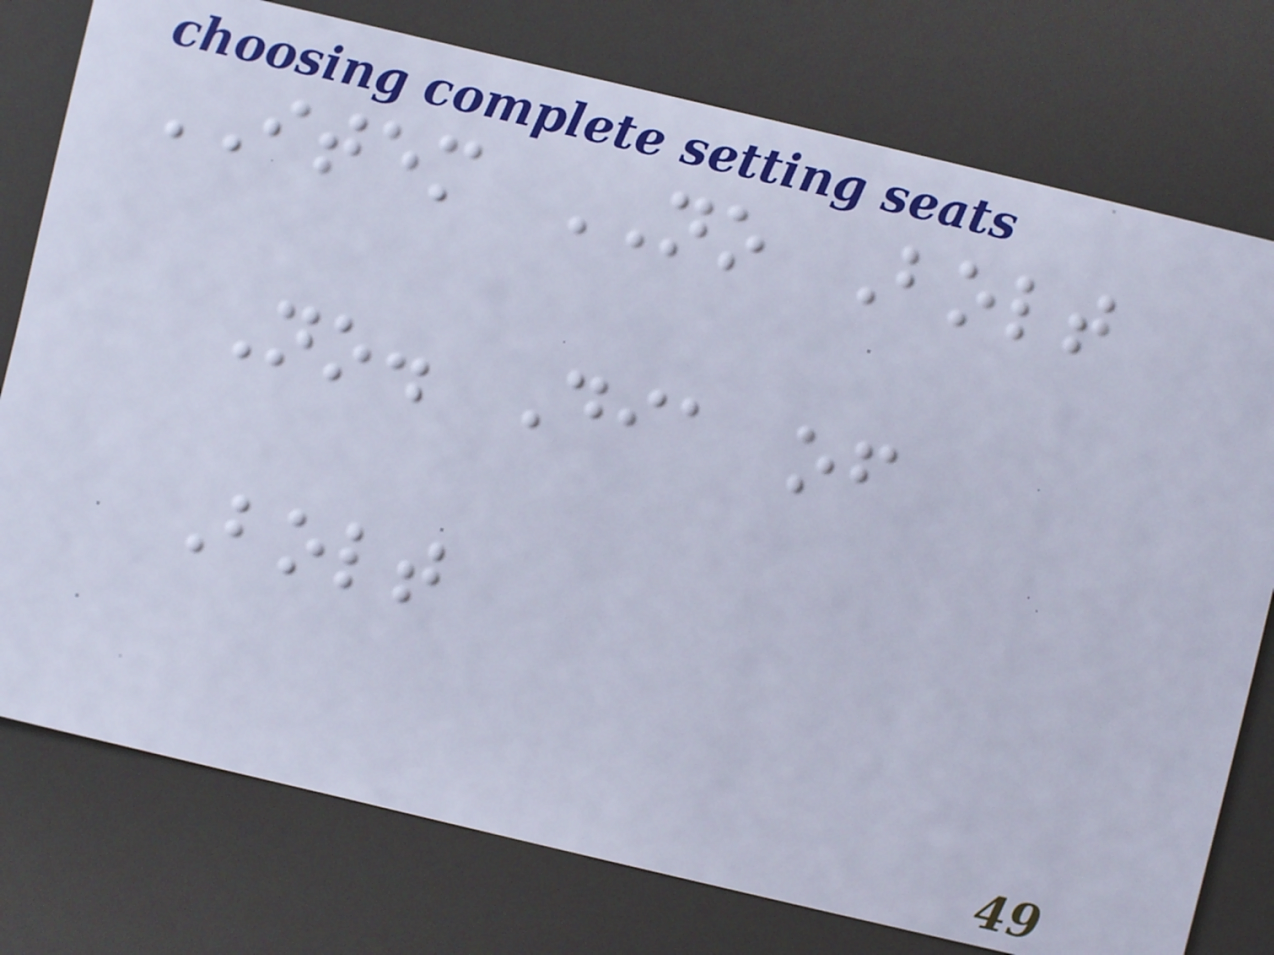ITEM NO Bolt
No. Dia of
Bolt
